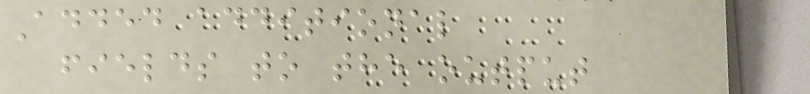Added additional
fields to the output
